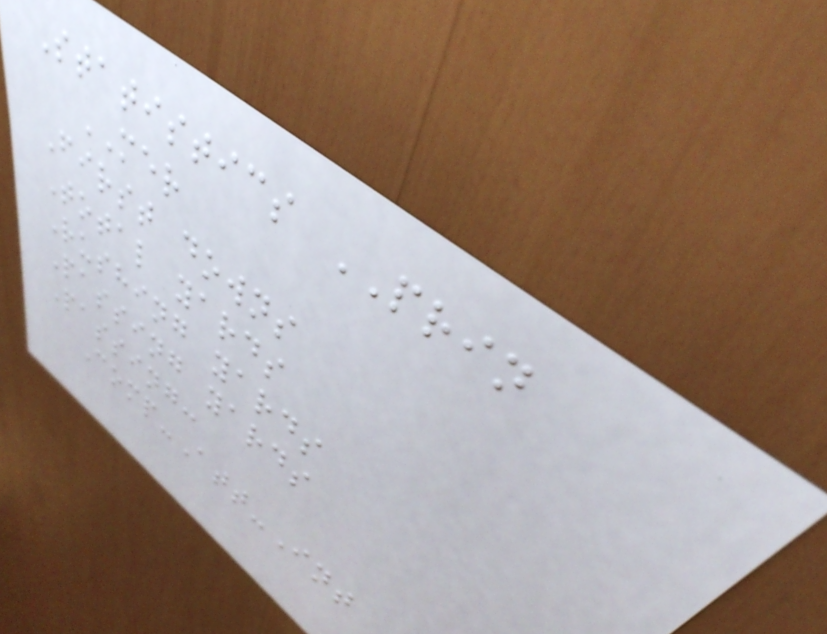Statistics PRIN
MER
First downs
Total yards
Rushing yards
Passing yards
Passing:
Comp-Att-Int
